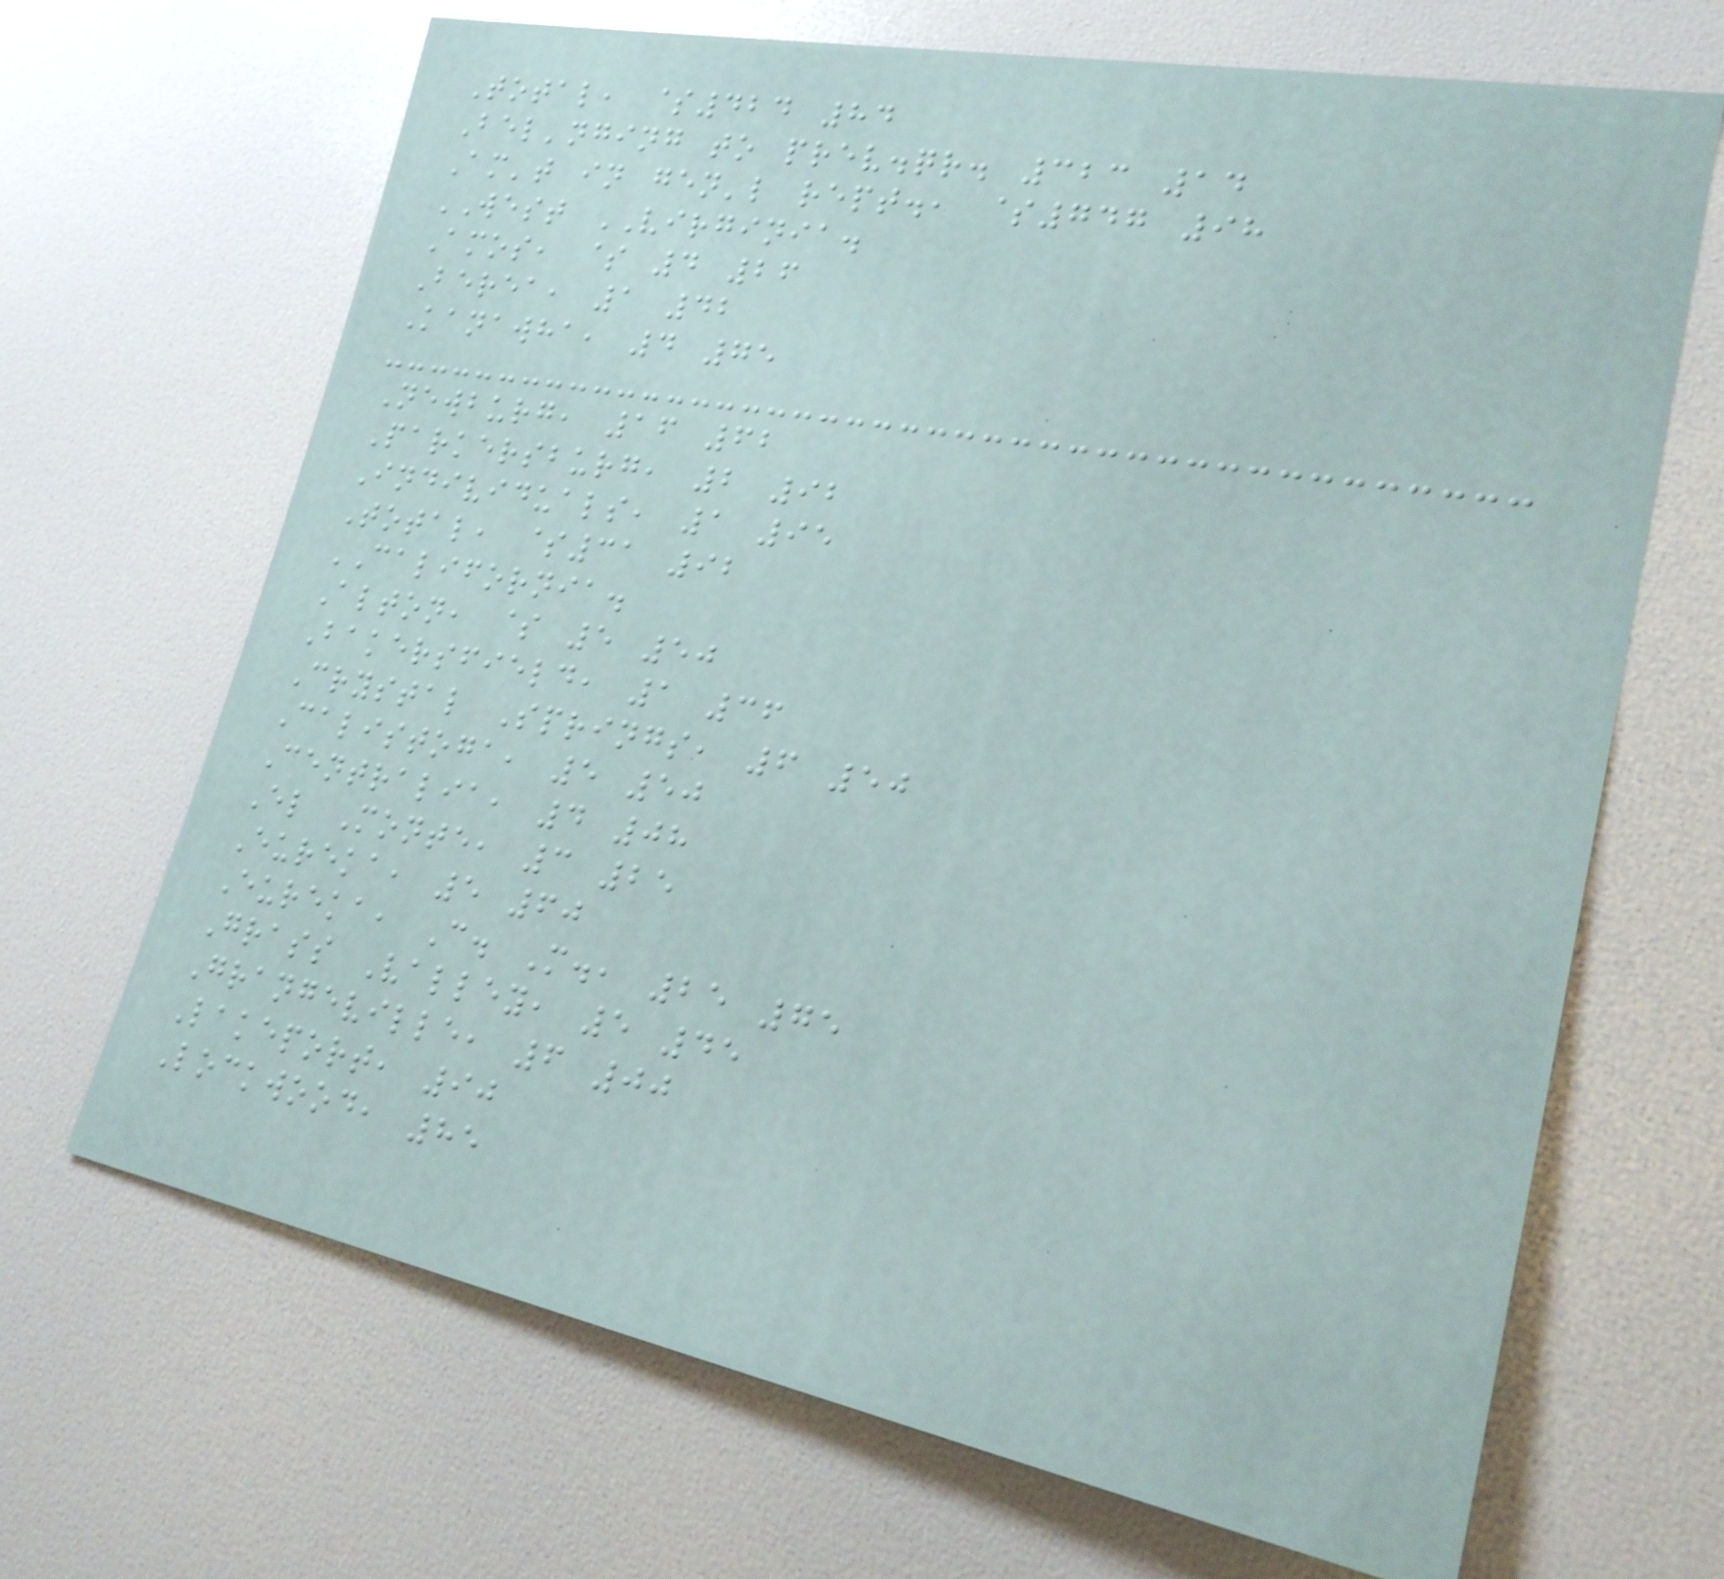Total, $424 84
Bel'nging to prev.qr. 323 14
Am't in gen'l rept., $747 98
WEST VIRGINIA.
Amos, $ 4 26
Berea, 1 42
Kanawha, 4 75
Newburg, 16 62
Parkersburg, 2 92
Individuals, 1 95
Total, $31 92
CALIFORNIA.
Alton, $ 5 50
Bakersfield, 1 36
Crystal Springs, 6 50
Calistoga, 5 50
Centralia, 4 08
El Monte, 3 25
Eureka, 5 60
Eureka, C. M., 25 75
Grass Valley, 5 45
Grangeville, 6 00
Lakeport, 90
Lockwood, 85
